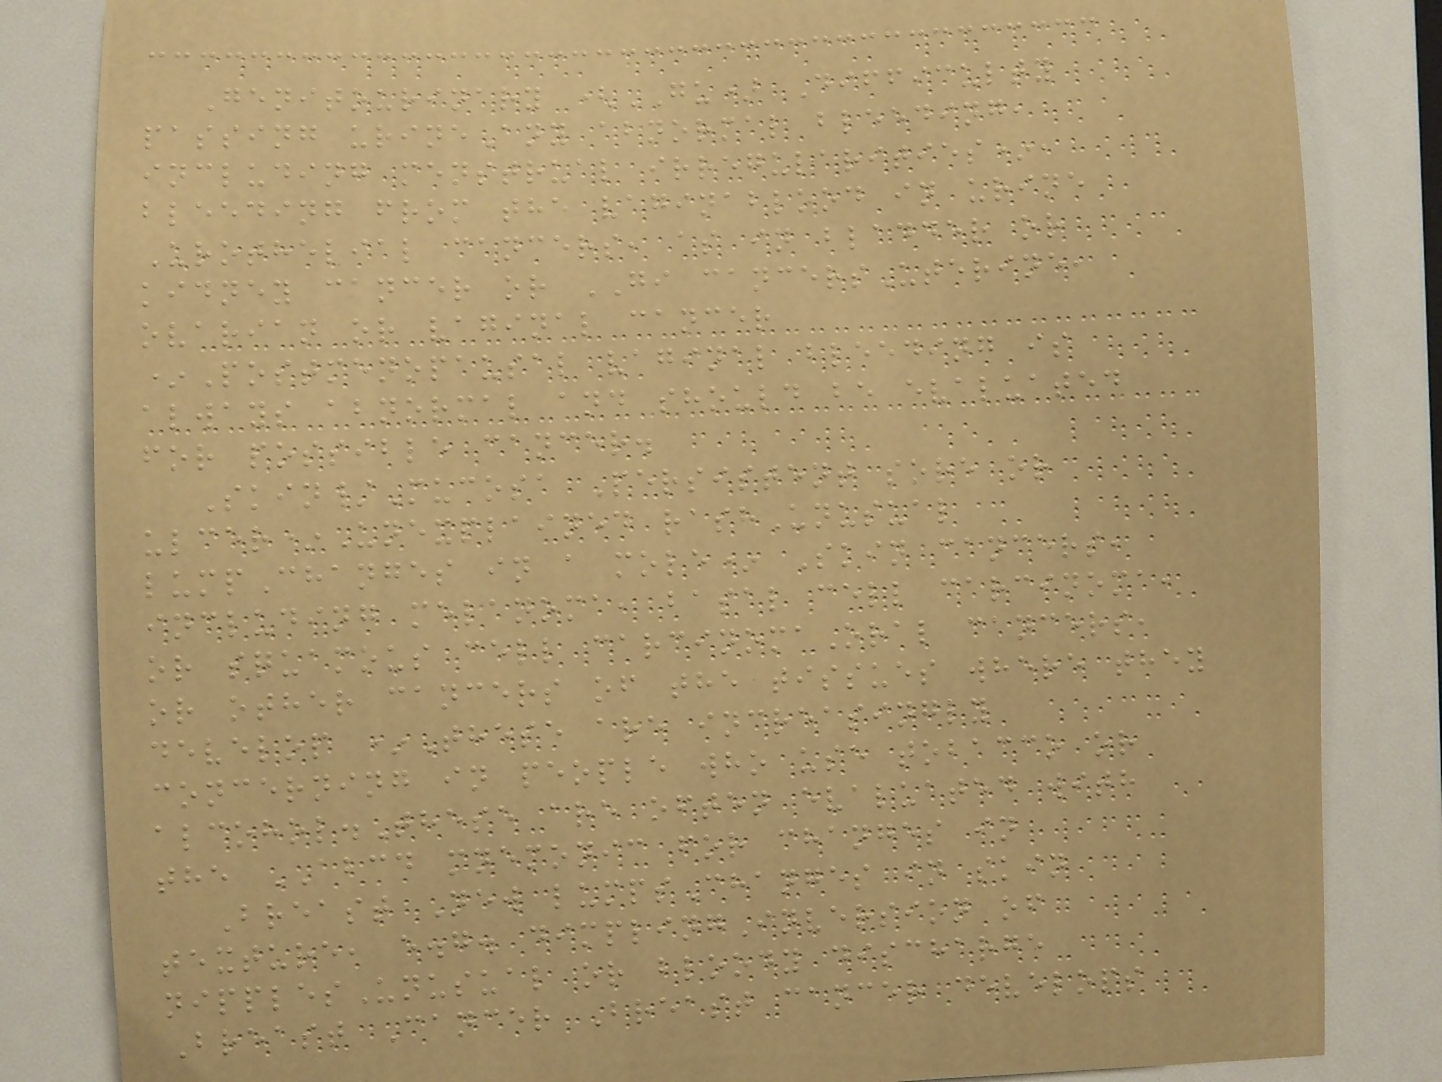Genitourinary (GU) Difficulty
passing urineAny abnormal bleeding,
including menstrual irregularities*,
bleeding from the vaginablood in urine
Urothelial cancers, as in bladder or
kidney cancer or GI cancersUterine,
ovarian or vaginal cancer
*Postmenopausal vaginal bleeding is
always abnormal and should be evaluated
for possible cancer.
Skin/Mucosa Persistent sore or
ulcer*Unexplained rashUnusual
lumpChanges in a mole* Skin cancers,
including melanoma, basal cell carcinoma,
or squamous cell carcinomaOral cancers,
or other cancers of the tissues where they
develop *These are increasingly
concerning in people who use tobacco or
alcohol.These are often evaluated with
the ABCD mnemonic for changes in
Breast New lumpsChanges in skin
texture, e.g. dimplingInversion of
nipplesUnusual or bloody discharge
Breast Cancer Breast cancer develops
